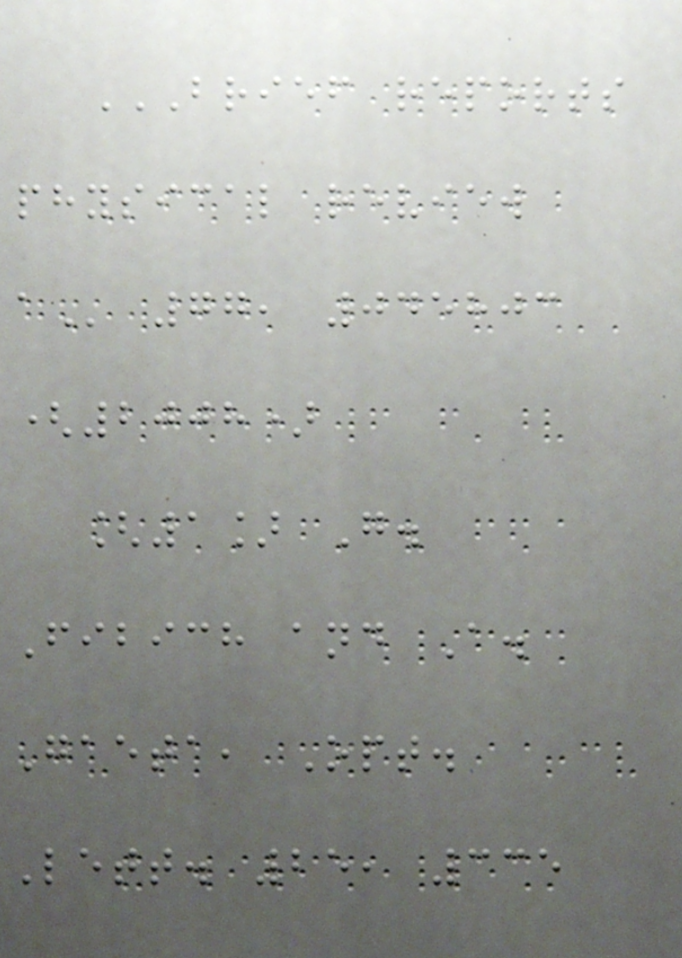BRIEF REPORTS
PHYSICAL REVIEW
A 77, 045803
(2008)
[1] G.
Fibich and A.
Gaeta, Opt.
Lett. 25, 335
